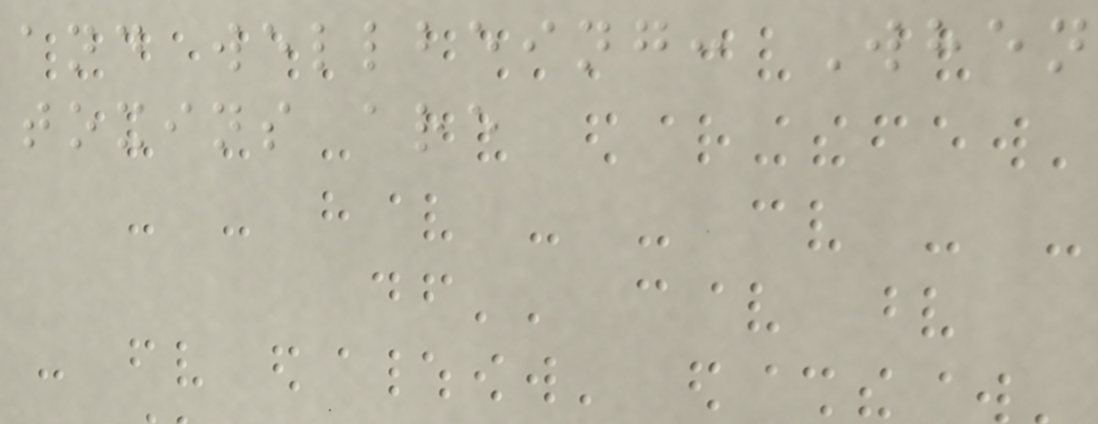and wellbeing: When
toxins are
